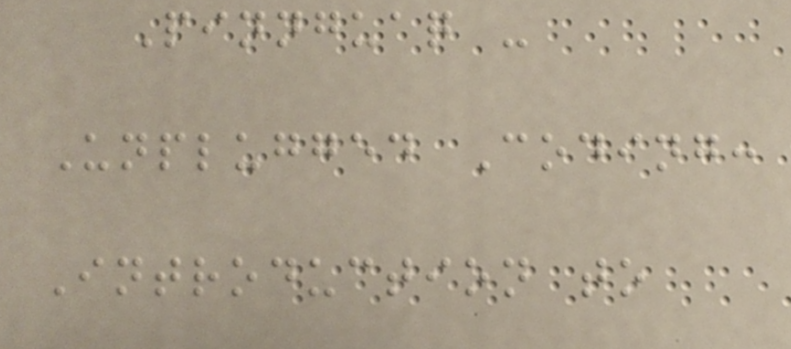Pinnguaq -
Unplugged Coding:
Introduction to
